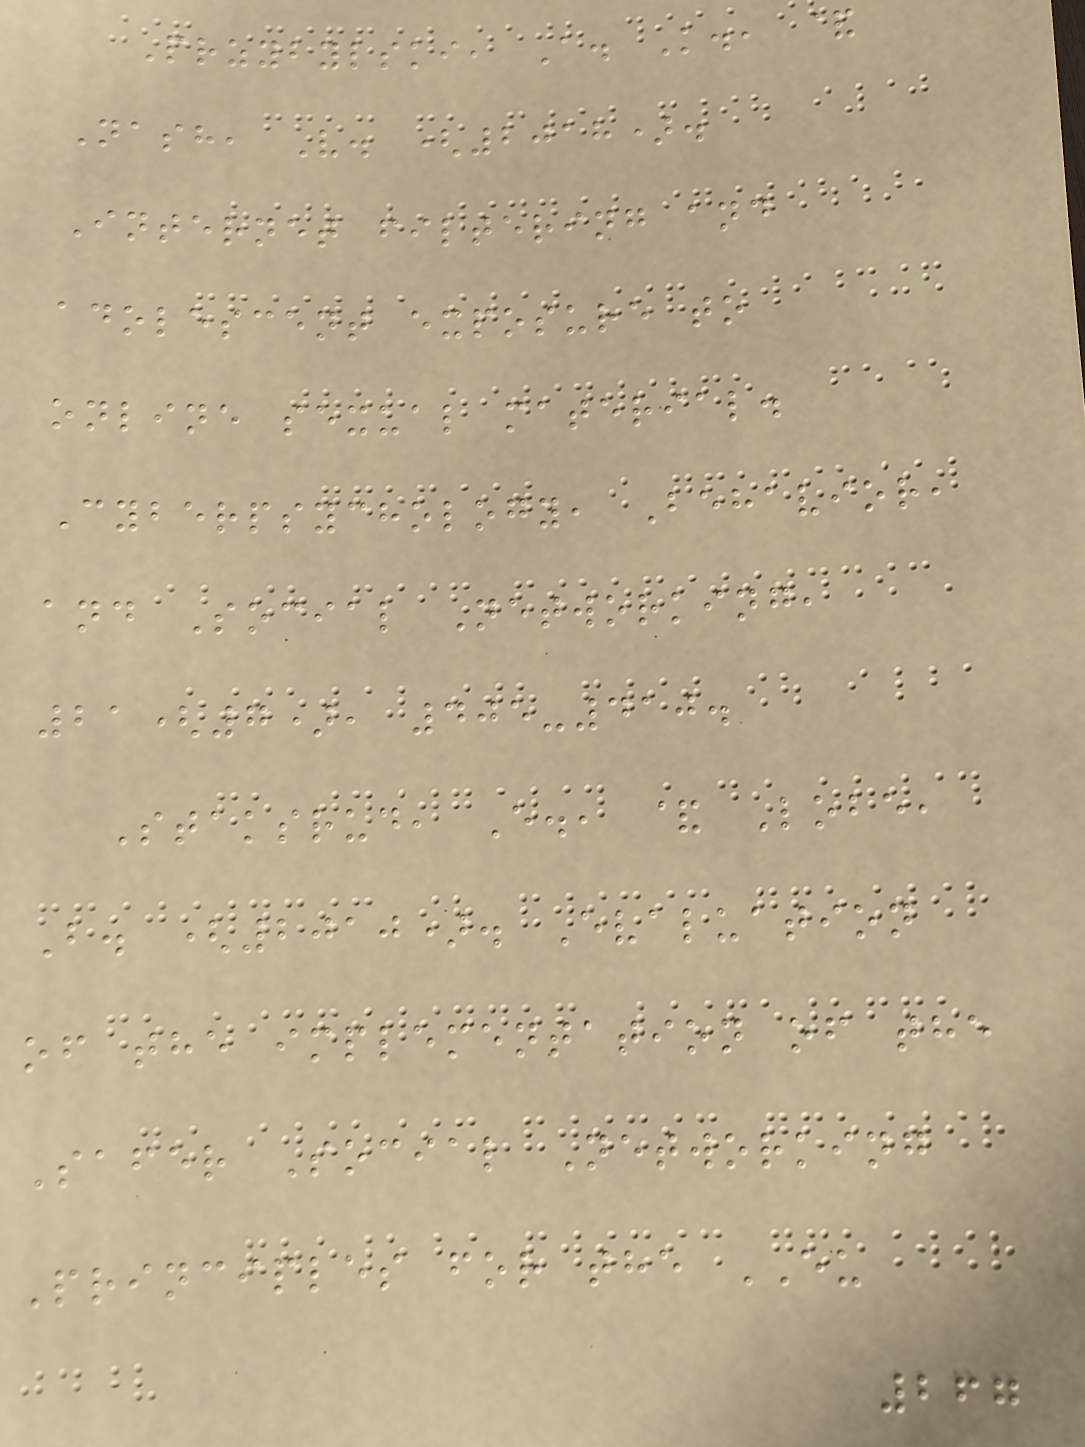Przybylski, A. K., &
Nash, V. (2018).
Internet filtering and
adolescent exposure to
online sexual material.
Cyberpsychology, Behavior,
and Social Networking,
21(7), 405-410.
Staksrud, E., & Lobe,
B. (2010). Evaluation
of the implementation of the
Safer Social Networking
Principles for the EU
267
